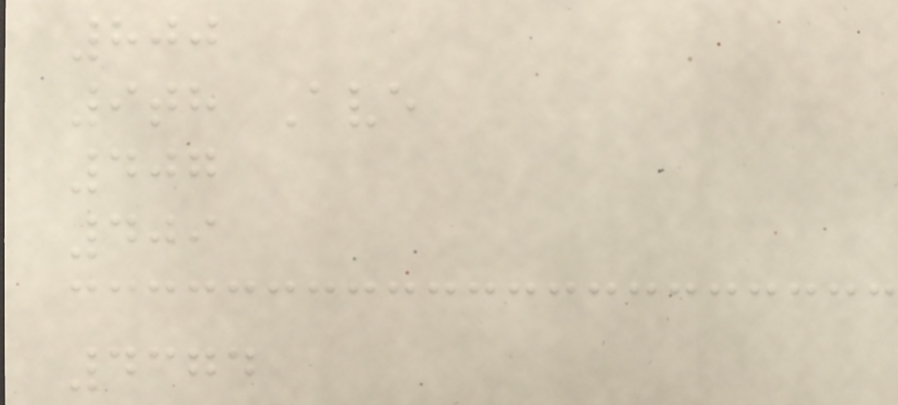800
9th Ave
407
409
4374
